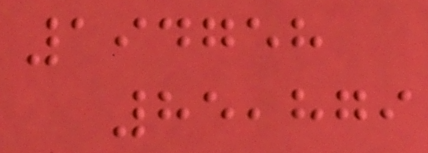194758
85,879
